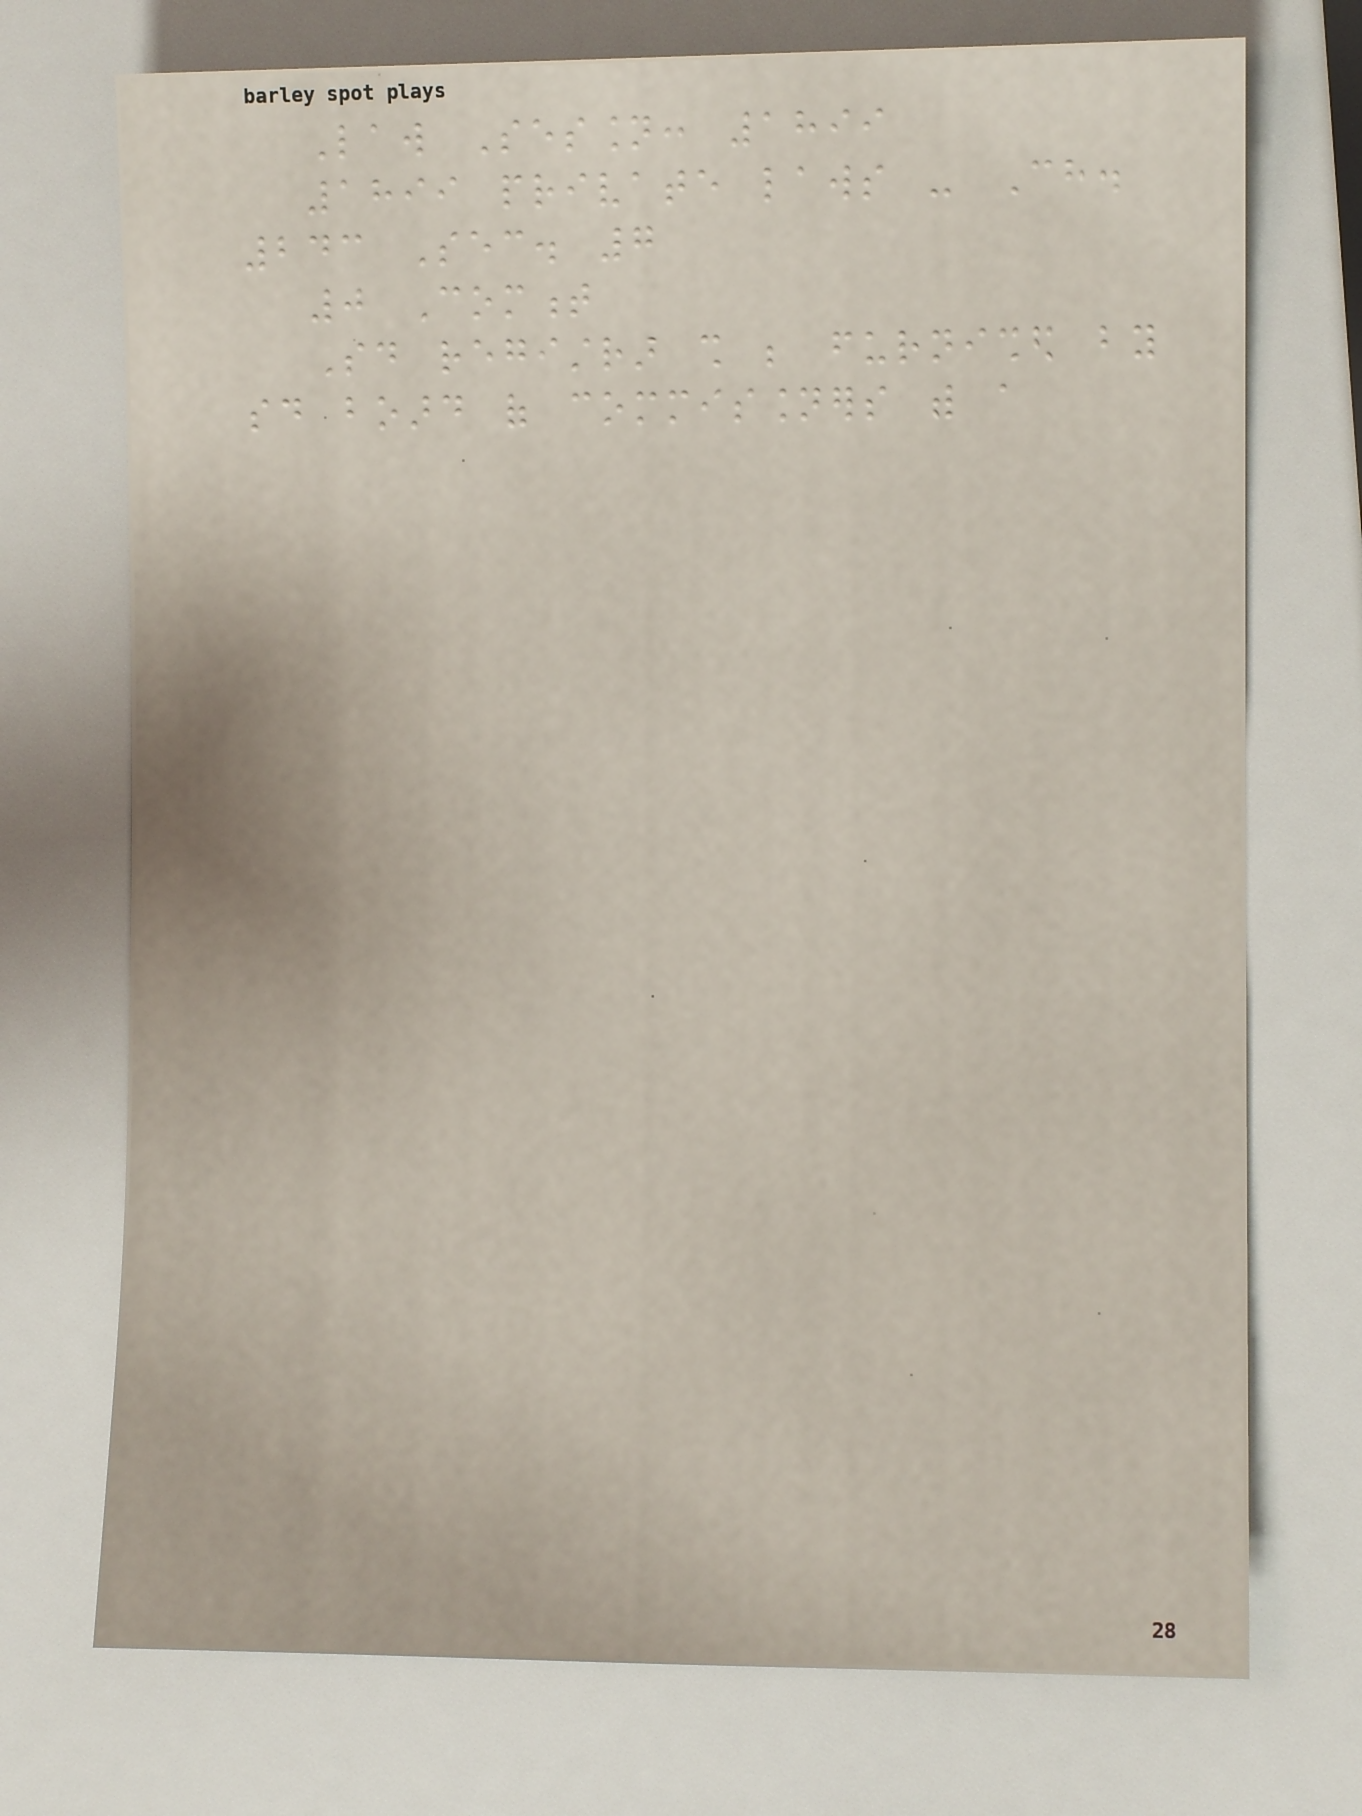Law Session: 1899
1899 private laws - Ch.
243 Sec. 7
0 Comment
Said registrar shall be furnished by
said board of commissioners with a
